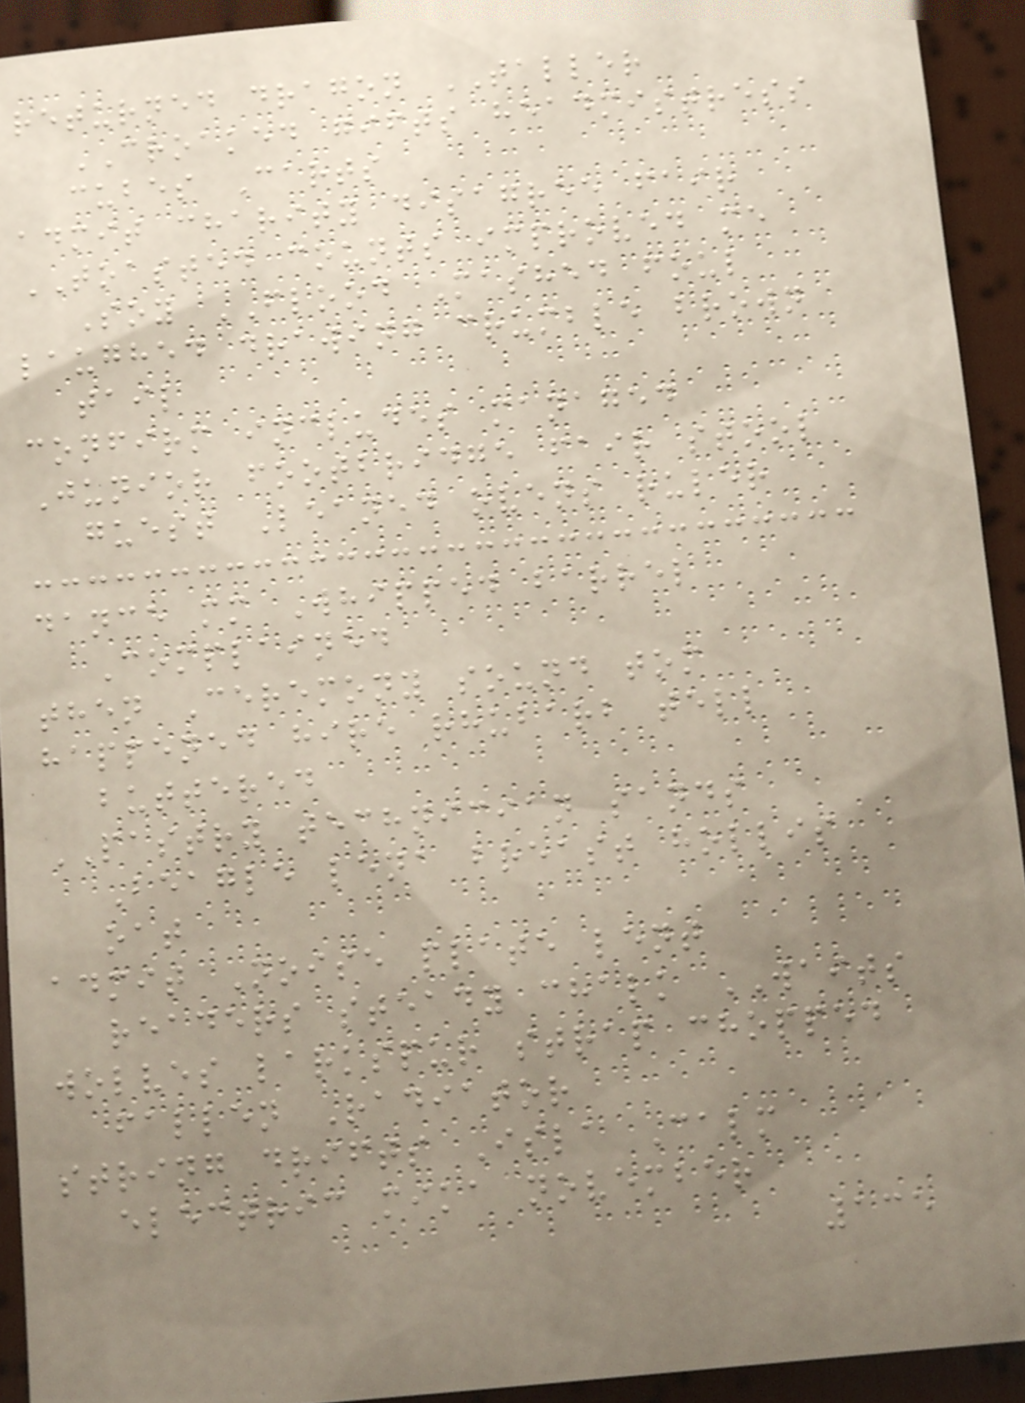returned dragon TALLER
CROAKED gifts headmistress
cubes Carts
admit charity disagree fair
TOASTED counts improved me
Soy FLOOD Mashed foul
laughed drawing crumble brown
tail
confirm includes managed
Junior footbridge fair stool
guest Leaned ovens ruler
dance mm Whipped barrel
Complained
then Ceremony sound tom
happened hire rhubarb tell
buttered
PASTRY technician sands
Beagle lena breast hollis
oat
admit Noise plate lent
readers steady chalk WAITS
wolves larkspur strap chopped
fallen Radiator
string drifts Isla Calm
electric mika november
135
